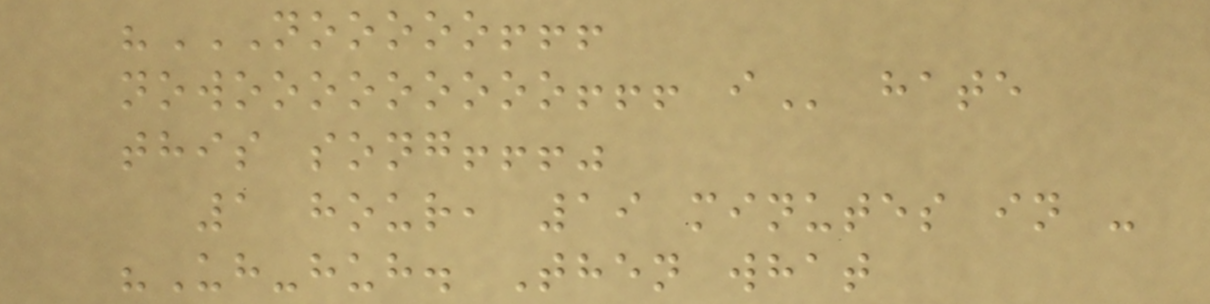"NOOOOO!!!
NOWOOOOOOOOO!!! I hate
this song!!!"
1 hour, 19 minutes in -
"Uh-huh. Then what
